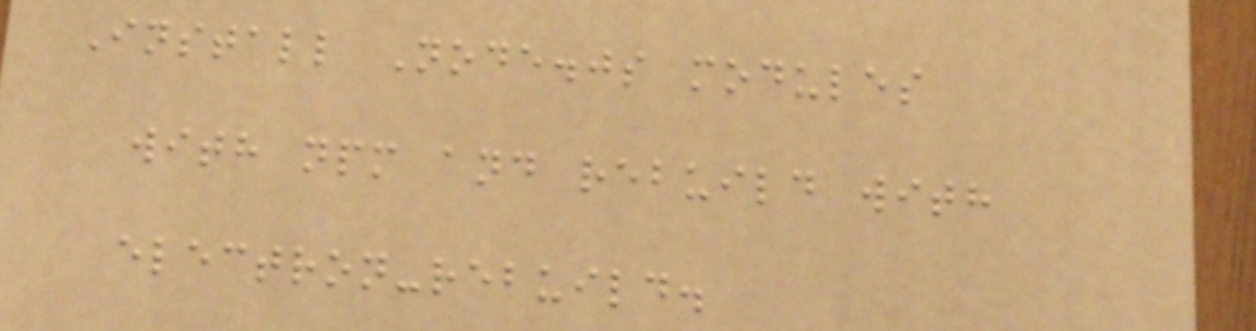Install Node.js modules
with npm and rebuild with
electron-rebuild.
